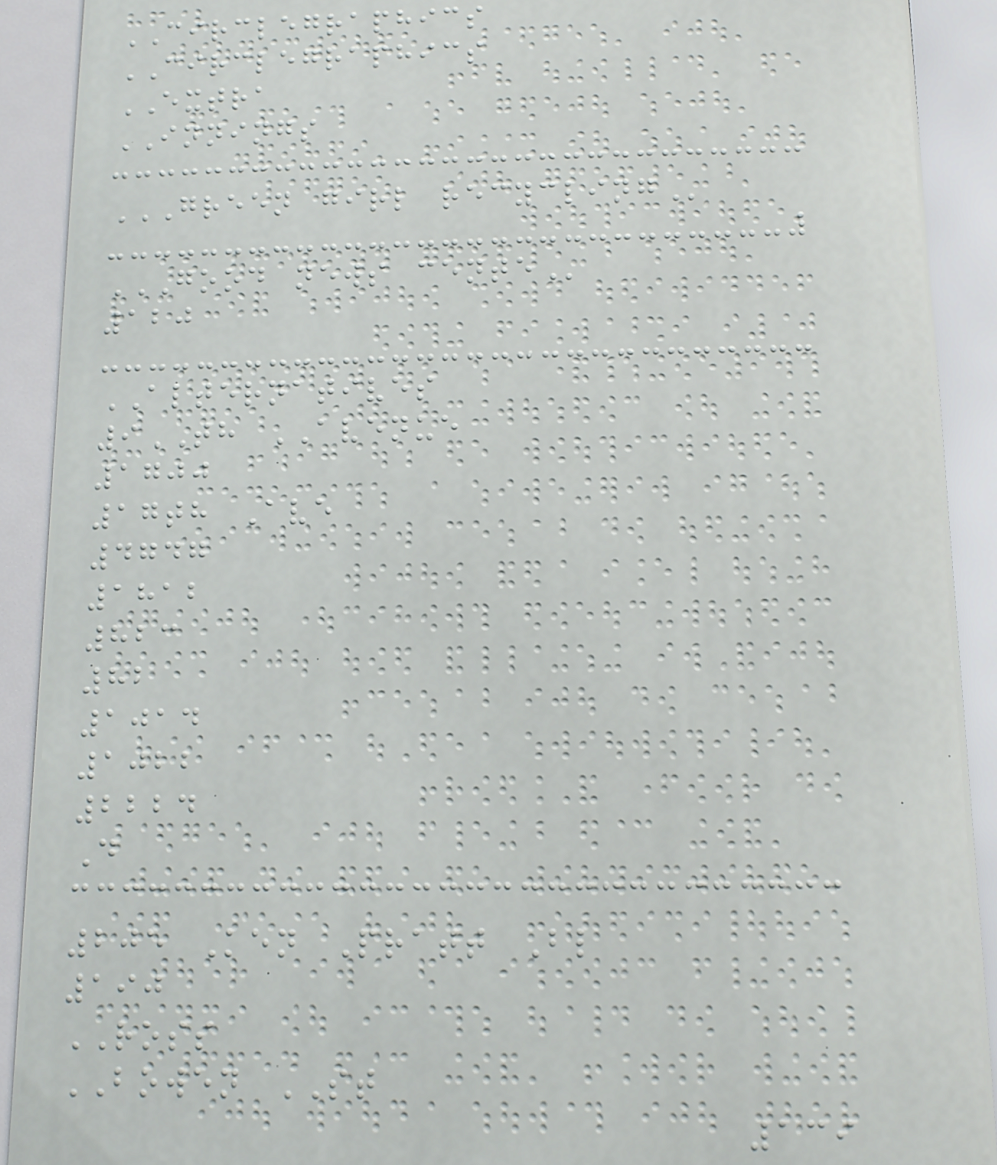CIRCLEGRAPHICS
CIRCLEGRAPHICS
EXTRA
INNINGS
GREEN GIRL RECYCLING
GOOD NEWS CENTE
120
ALTERNATIVES
9TH AVENUE
1700
17th Ave
4747
1812
823
82
1014
1022
2224
D
205 Ken Pratt Bl
190
ROSS
BOWEN ST
139
